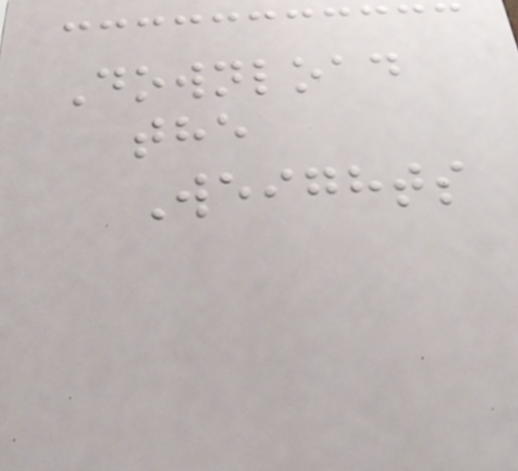Download
the
Weights
